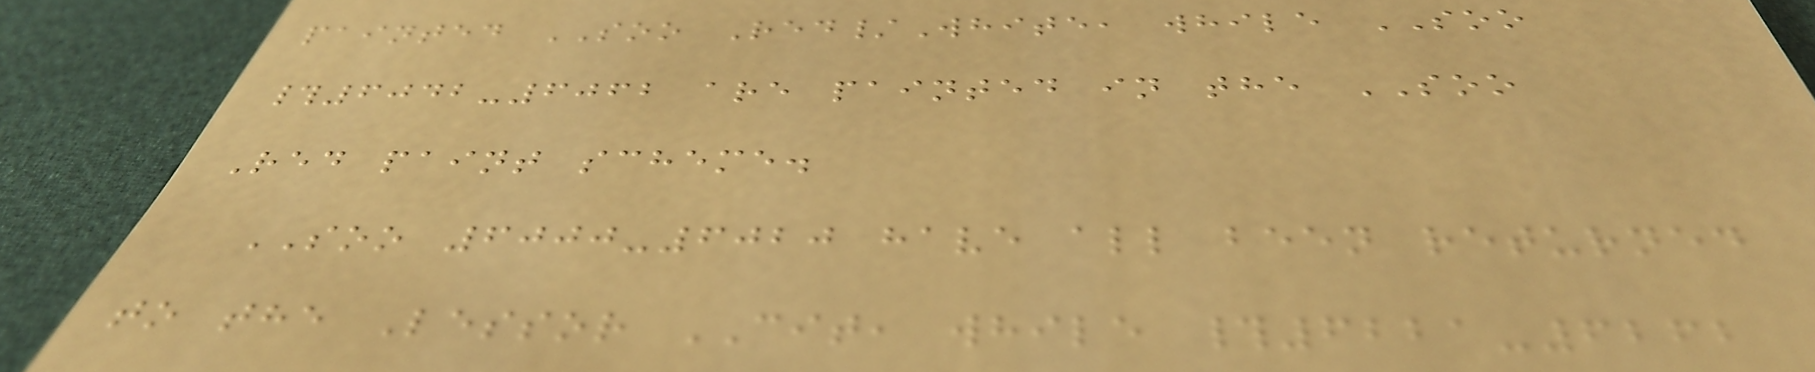painted SOO Red/White, while SOO
#6042-6062 are painted in the SOO
Red paint scheme.
SOO 6000-6020 have all been returned
to the Lessor CIT, while #6221-6262
